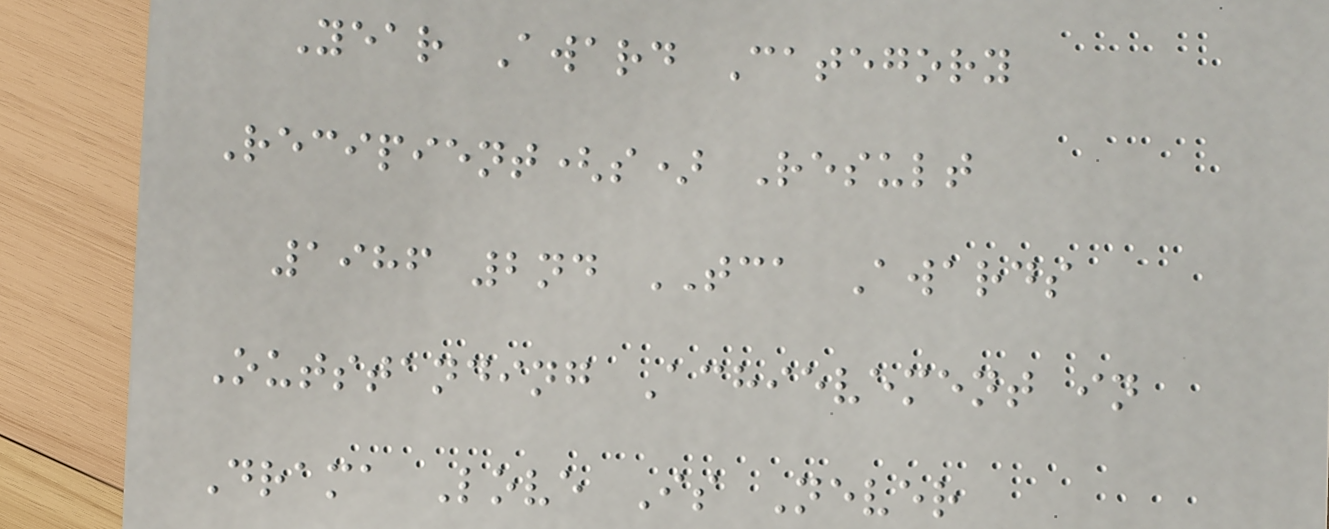Year Award Category
Recipient(s) Result
1986 2nd TCA Awards
Outstanding Achievement in
Drama Love Is Never
